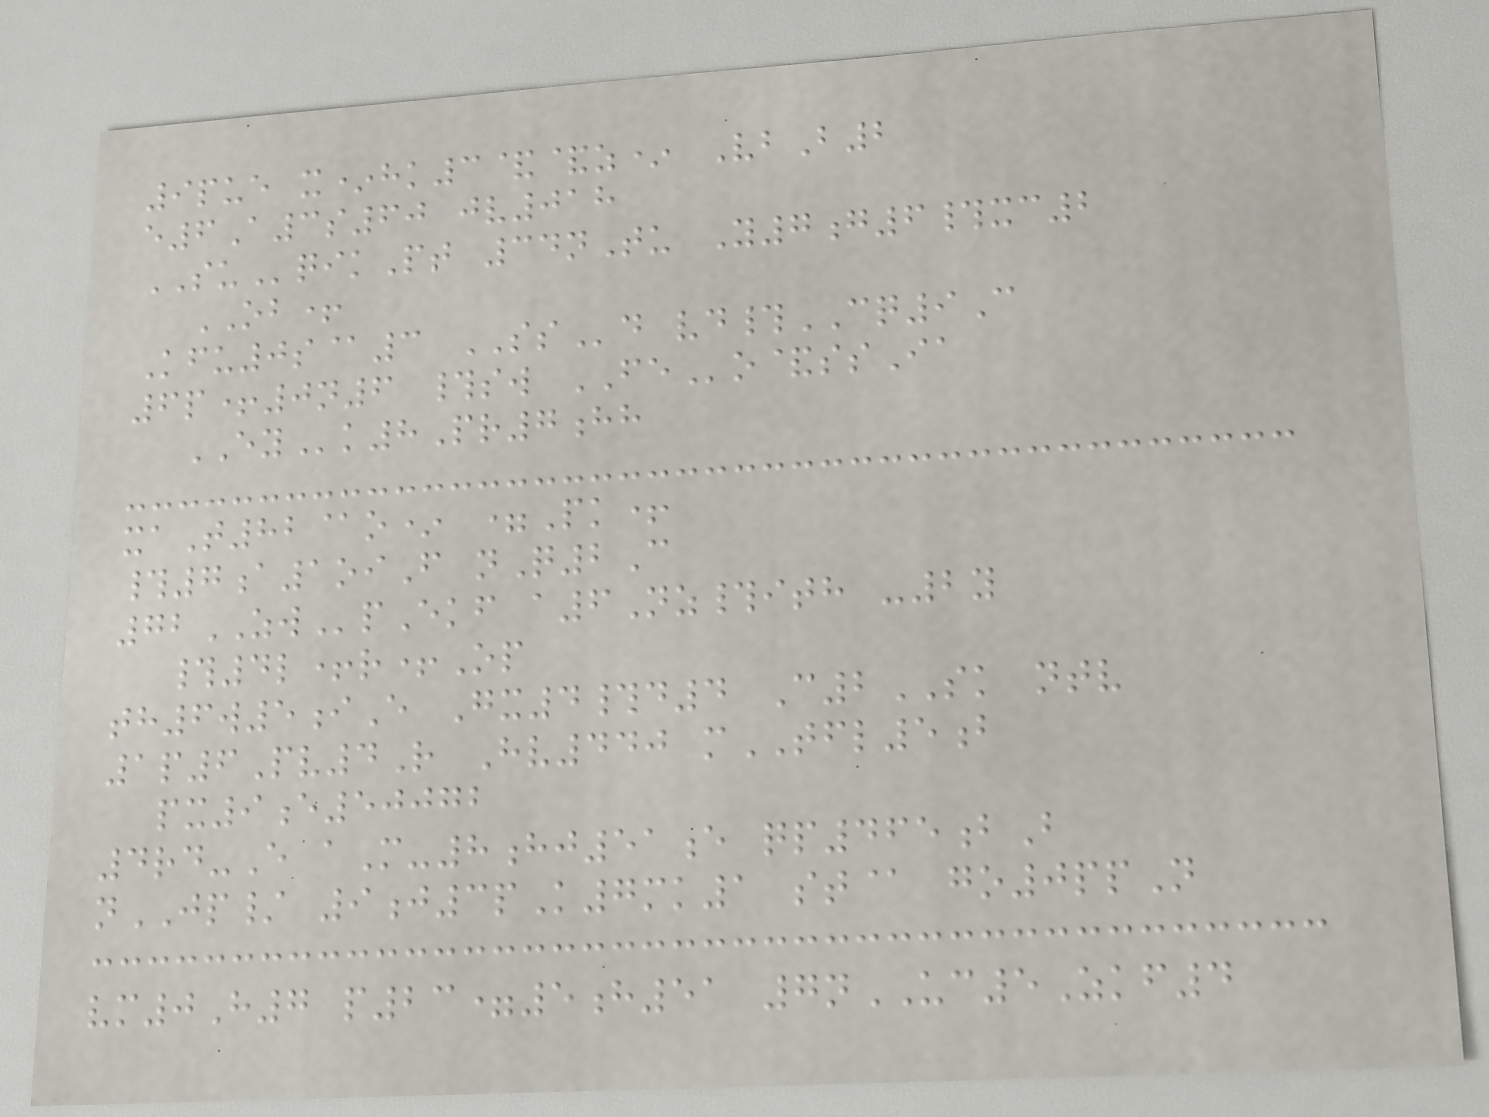9pue x*hk3&&z* VbB2
e6A3s60 jv018
SUqikPt 34nTu Y7g6#xc2
OB+
Kfu0s@3 SSd vd#CQ9C
6p+0n6 #sw FEo&ssIa
EYk8Pr7hh
xaT82@o* =Pk+
#7a1oiF nQ2C
72ZWpEkf a6Nz#ith -2y
#4l+r+Op
th6w5iE Gx4#d4 C2SK ntv
1p6Pv4R Hv440 mTFL5b
px9e50072
4rd-E aM-8hj51e qp465bB
nJP/ 9j3pK7mk1 st@ go0ppN
vm0H7 p23=5h51 7nUC5Zkf4
